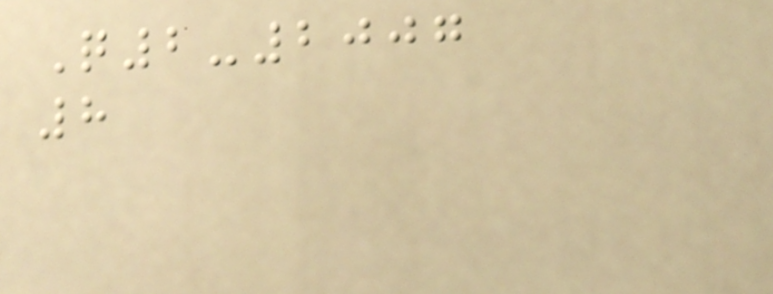Q2-2007
8
